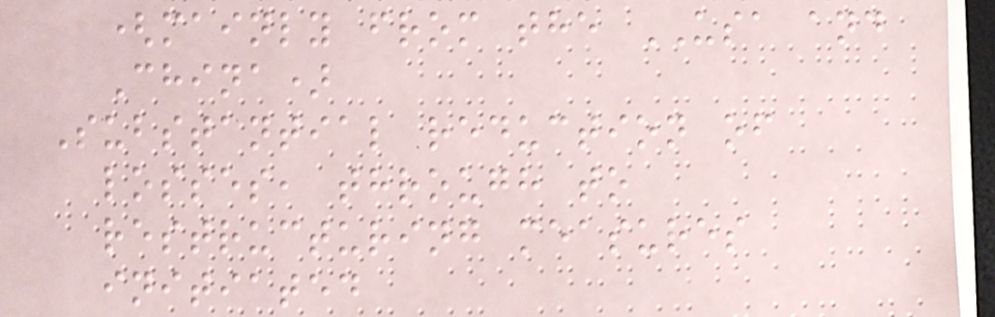(mainly from the USA and
China)
Substantial reduction of
losses, through to
restructuring measures
initiated
